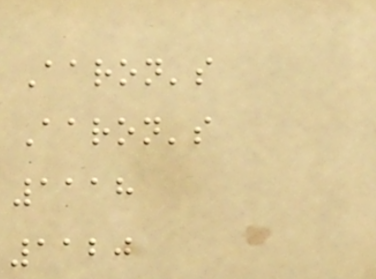Aaron's
Aaron's
1118
1120
